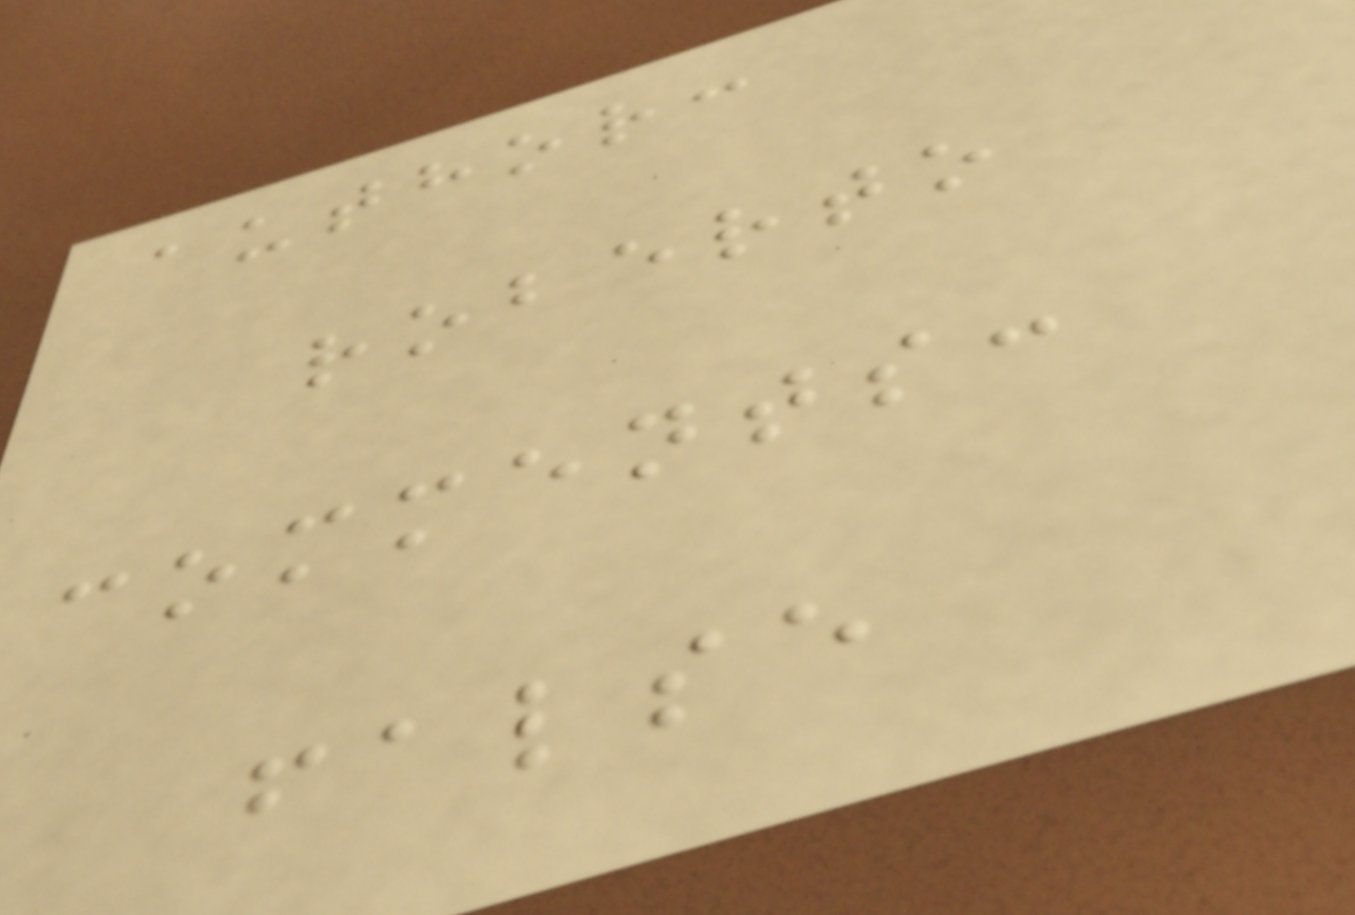author:
roberto
comments:
false
